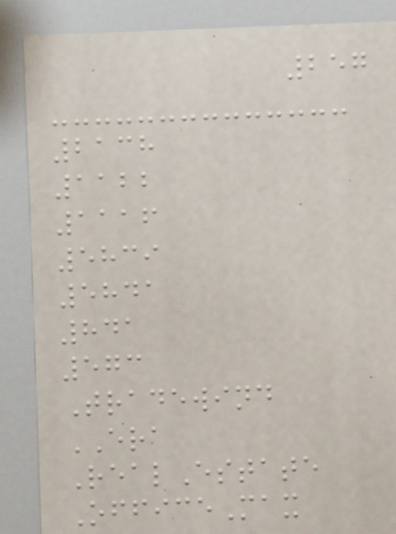257
2138
1122
1116
5839
5841
841
573
Tradewind
ERA
RealEstate
OfficeMax
